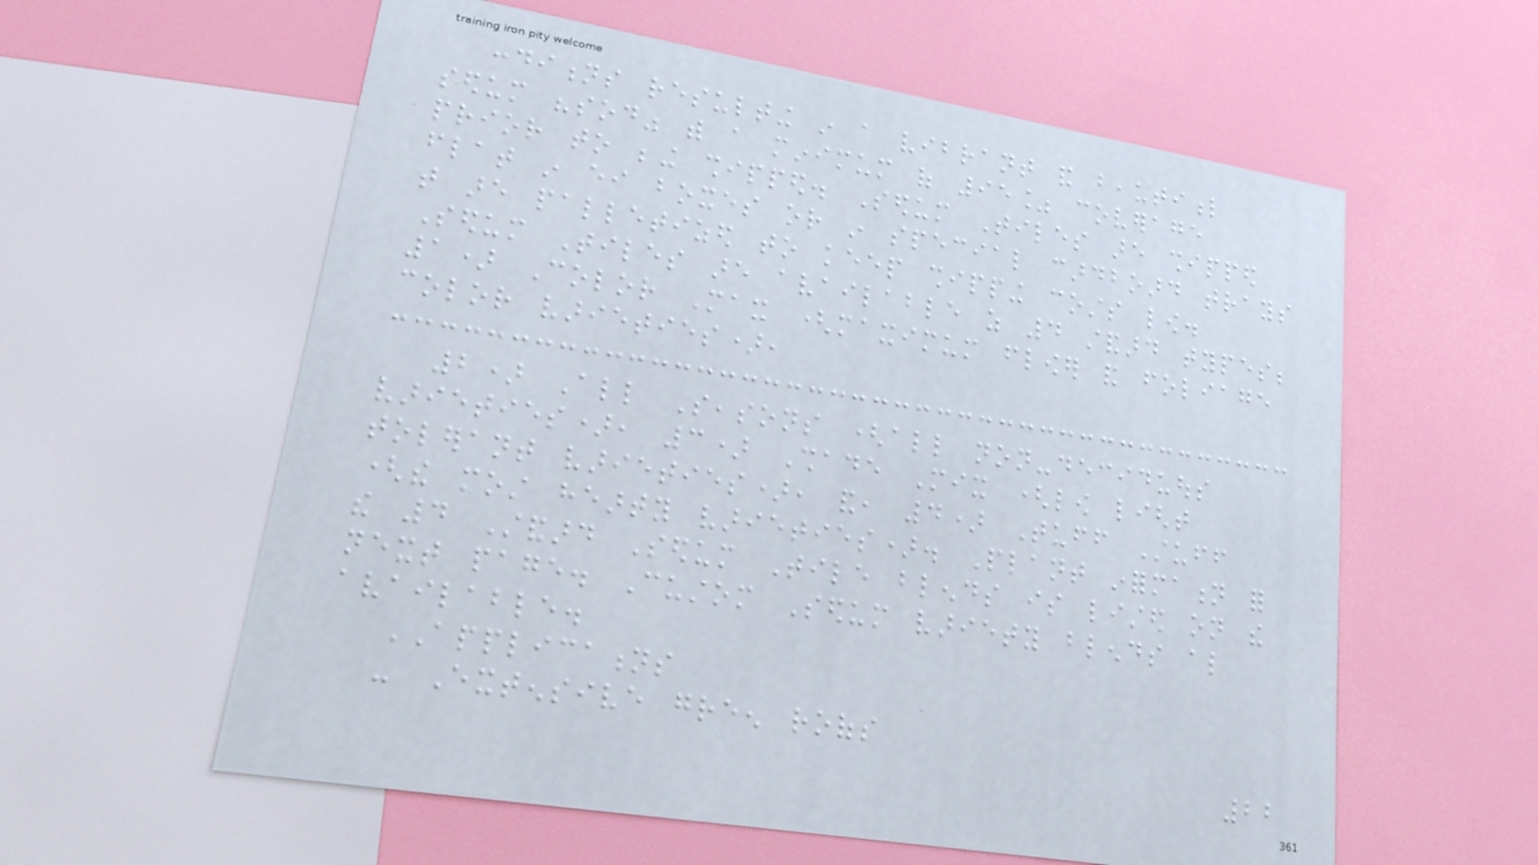conditions resulting in a vibrant and beautiful
sedum "sod" with a minimum of 95% coverage
prior to being shipped. Sedum Tiles are shipped
flat in either boxes or in special cardboard trays
that are palletized to keep shipping costs low.
Sedum Tiles are available as 4 standard types;
1) Color Max (maximum flower and foliage
color varieties),
2) All Seasons (all non-deciduous
varieties), 3) Shade Mix (low light
tolerant varieties), and, 4) Tuff Stuff
(the most hearty varieties). Plant information for
the 4 Standard Sedum Tile blends is listed on the
next page. Custom Sedum variety blends also
available.
APPLICATIONS
- Extensive green roofs
22
